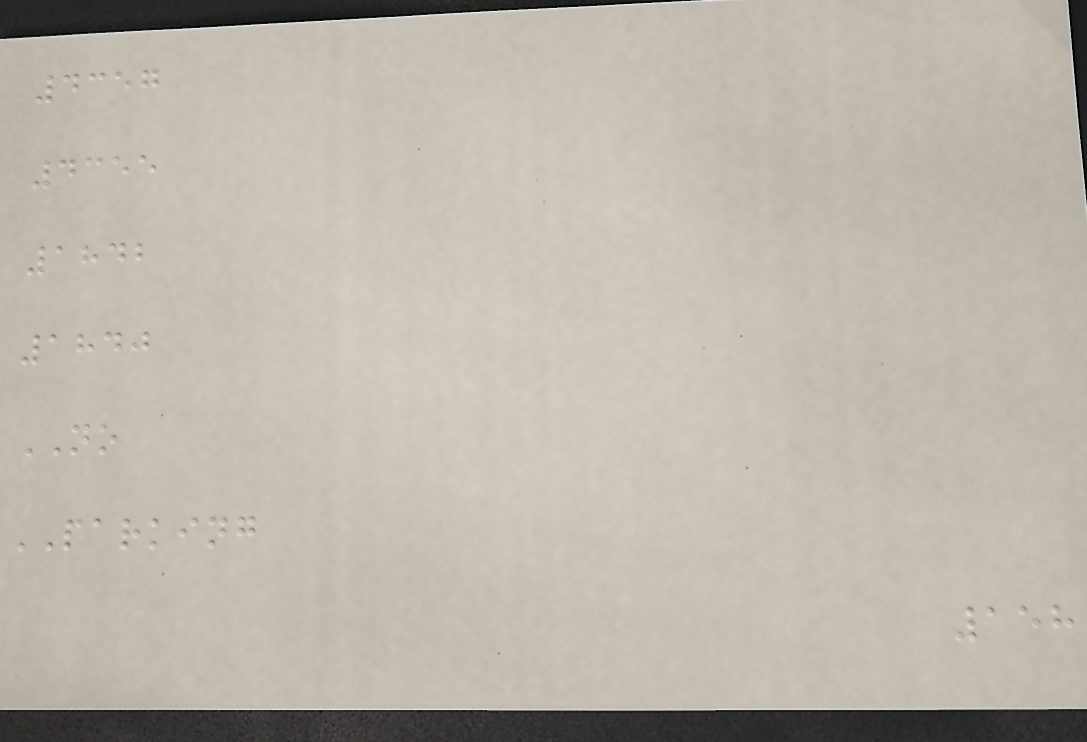4357
4355
1842
1840
NO
PARKING
158
